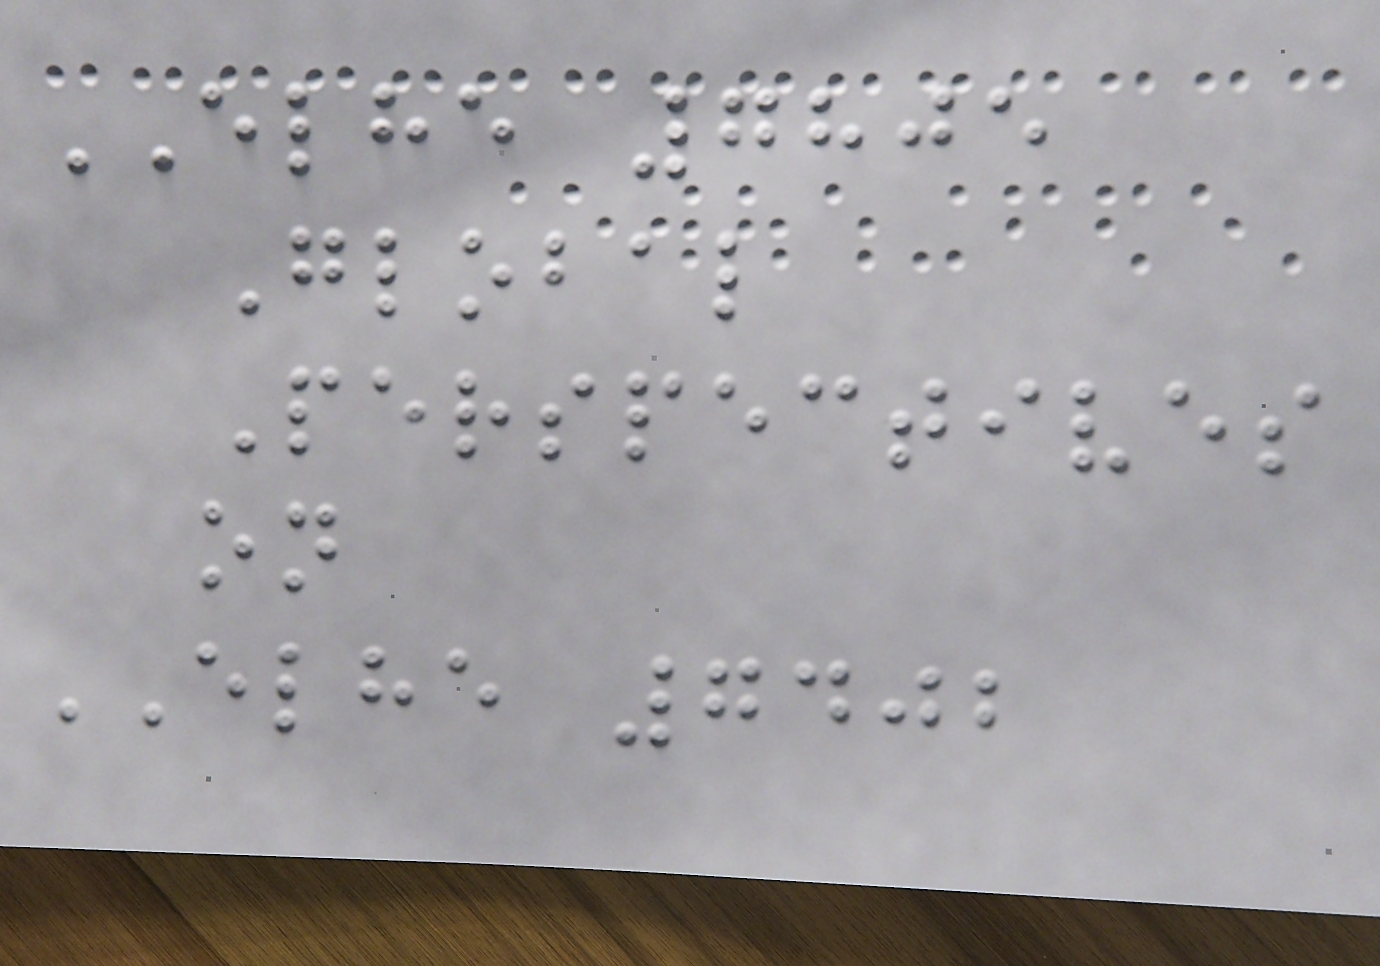ELHE 7805
Global
Perspectives
on
ELHE 7402
